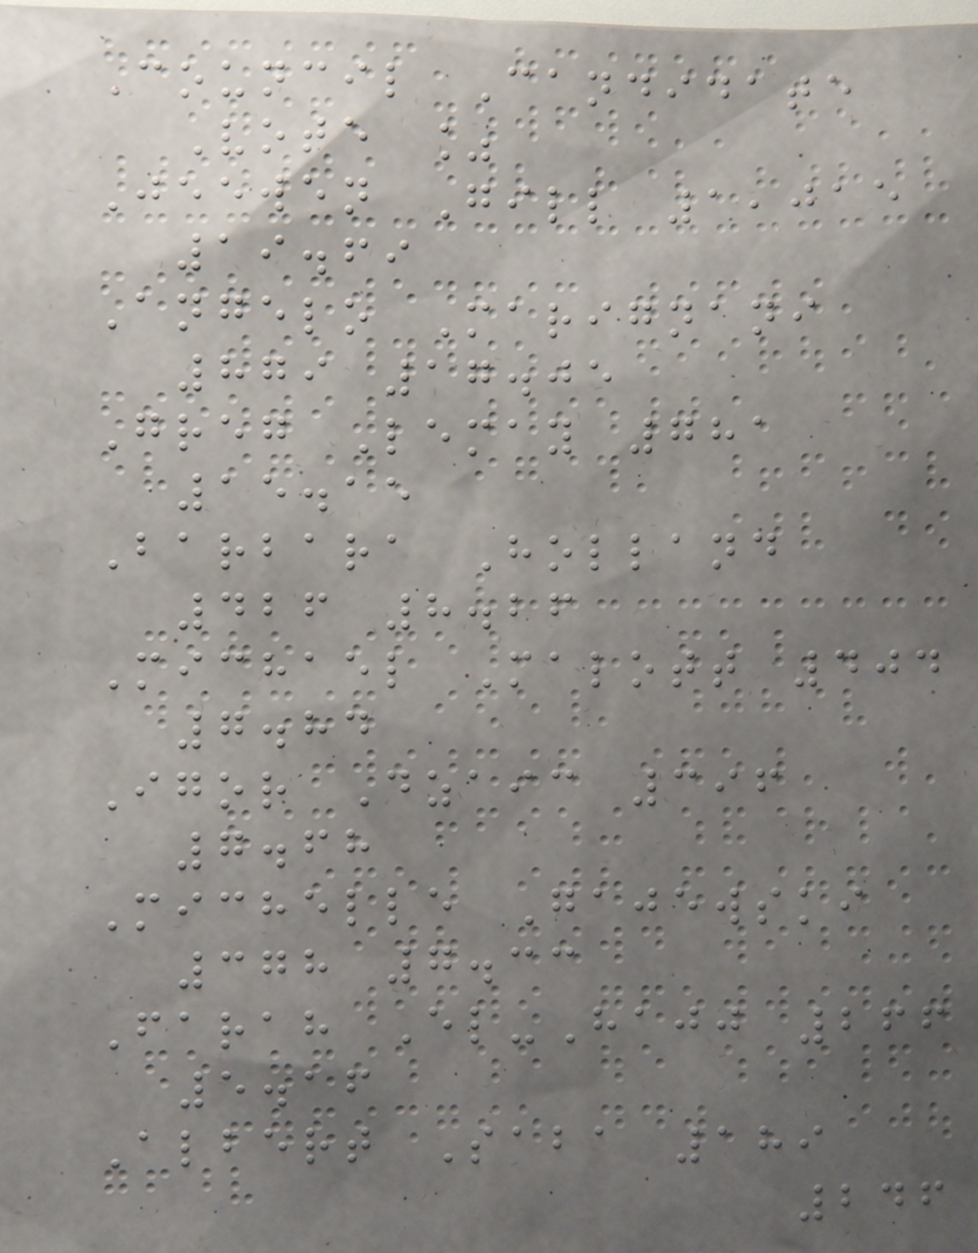Council Candidate
Vote %
Jeewen Gill 1,015
19.69
Angelo Marignani
879 17.05
Greg Lemay 781
15.15
Barbara Holland
426 8.26
Michael Malott 404
7.84
Igor Dzaic 396
7.68
Michelle Gajewski
378 7.33
Farah El-Hajj 266
5.16
Albert Saba 189
246
